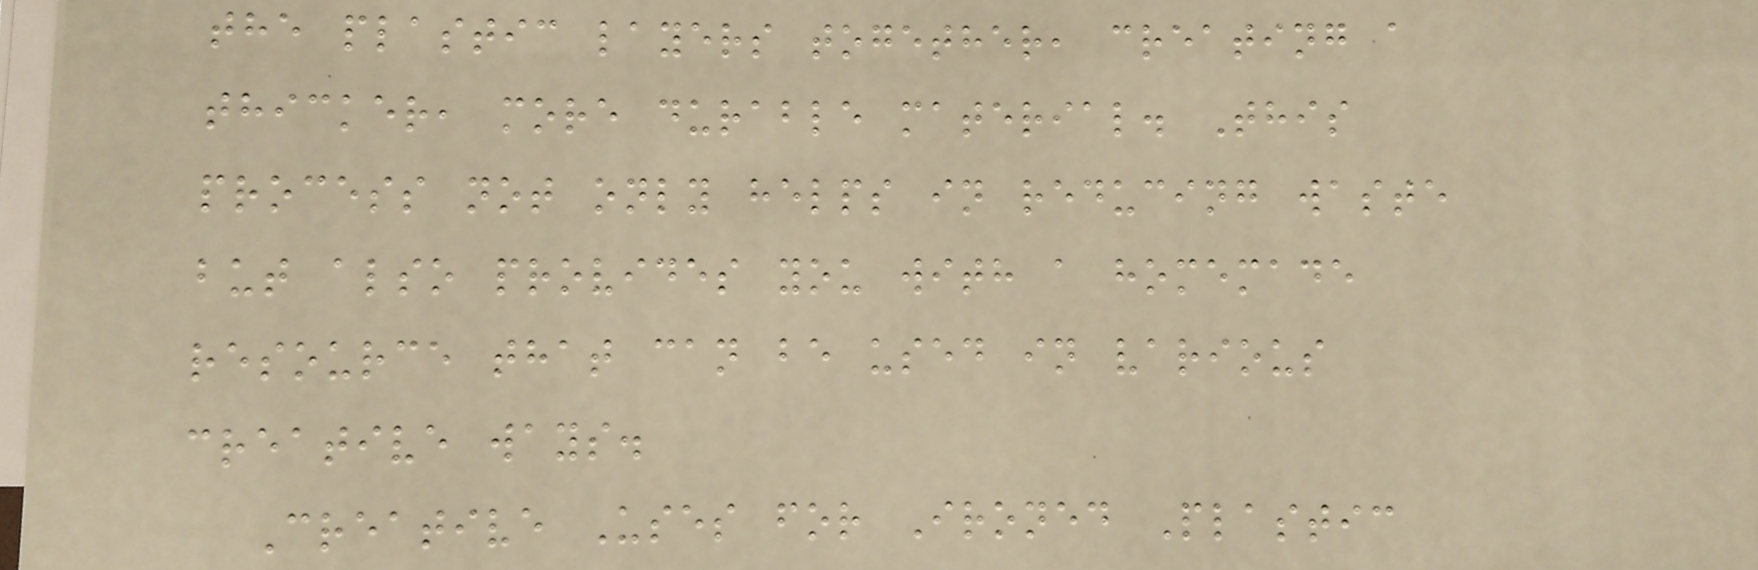the plastic layers together, creating a
thicker, more durable material. This
process not only helps in reducing waste
but also provides you with a homemade
resource that can be used in various
creative ways.
Creative Uses for Ironed Plastic
